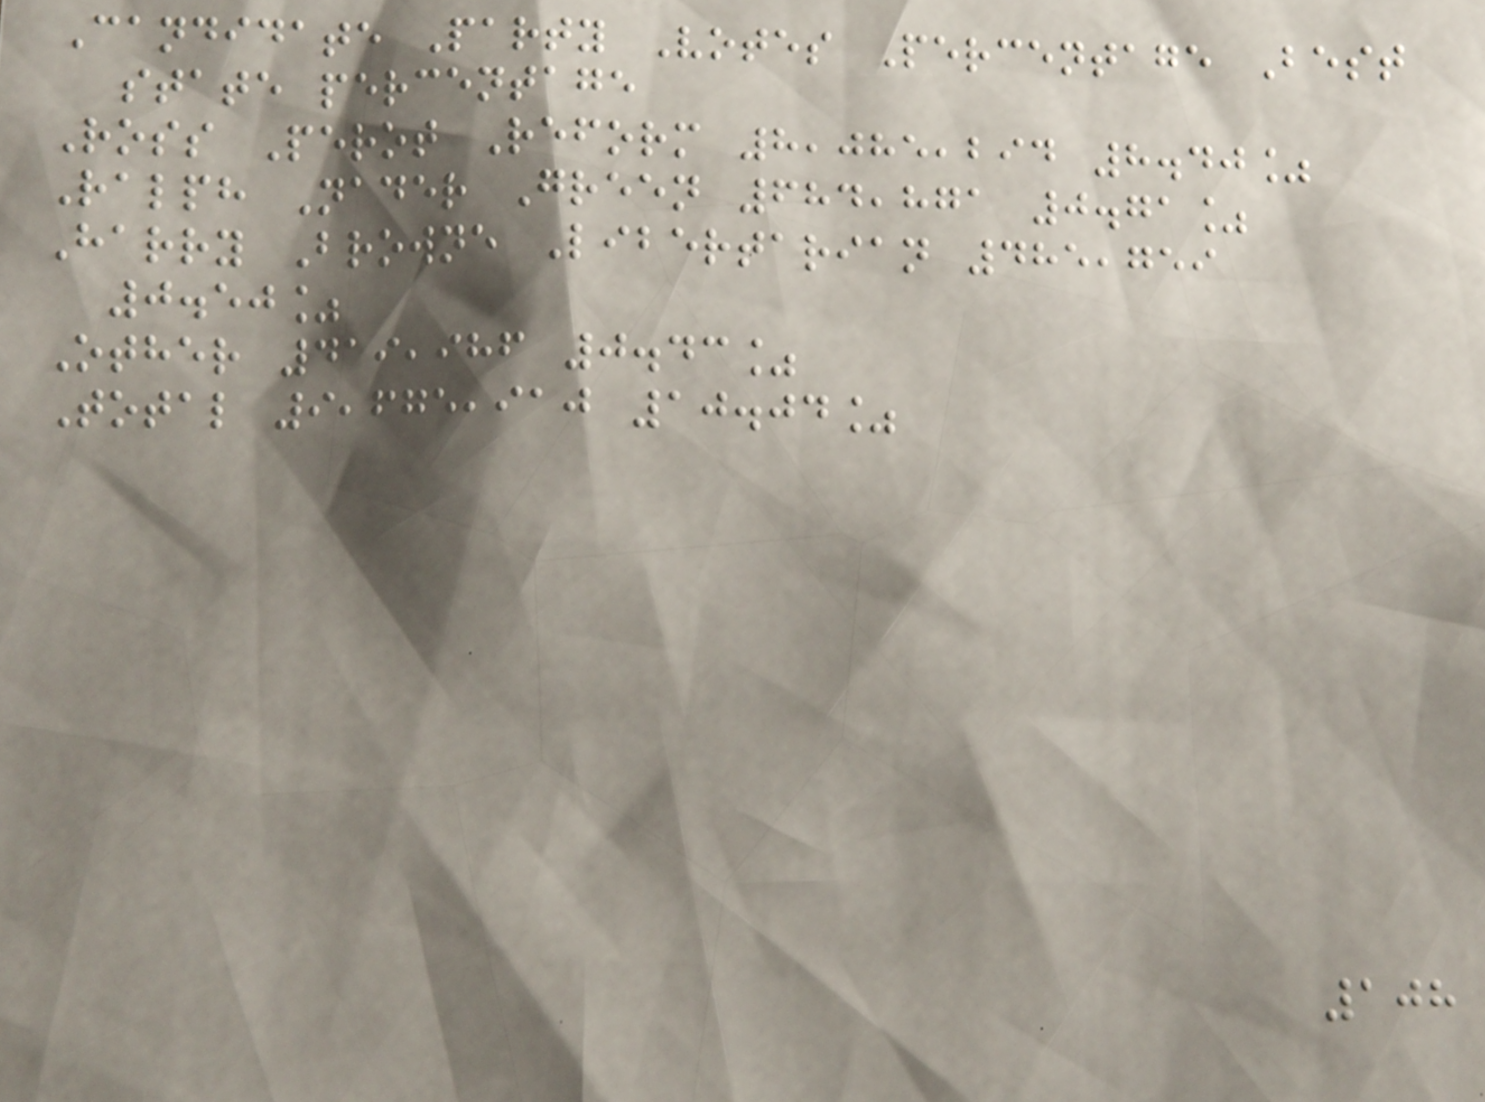Candidate Party Votes Percentage Best
state percentage
Ross Perot Reform 8,085,294 8.40%
Ralph Nader Green 684,871 0.71%
Harry Browne Libertarian 485,759
0.50%
Other 419,986 0.43%
Total 9,675,910 10.04%
108
